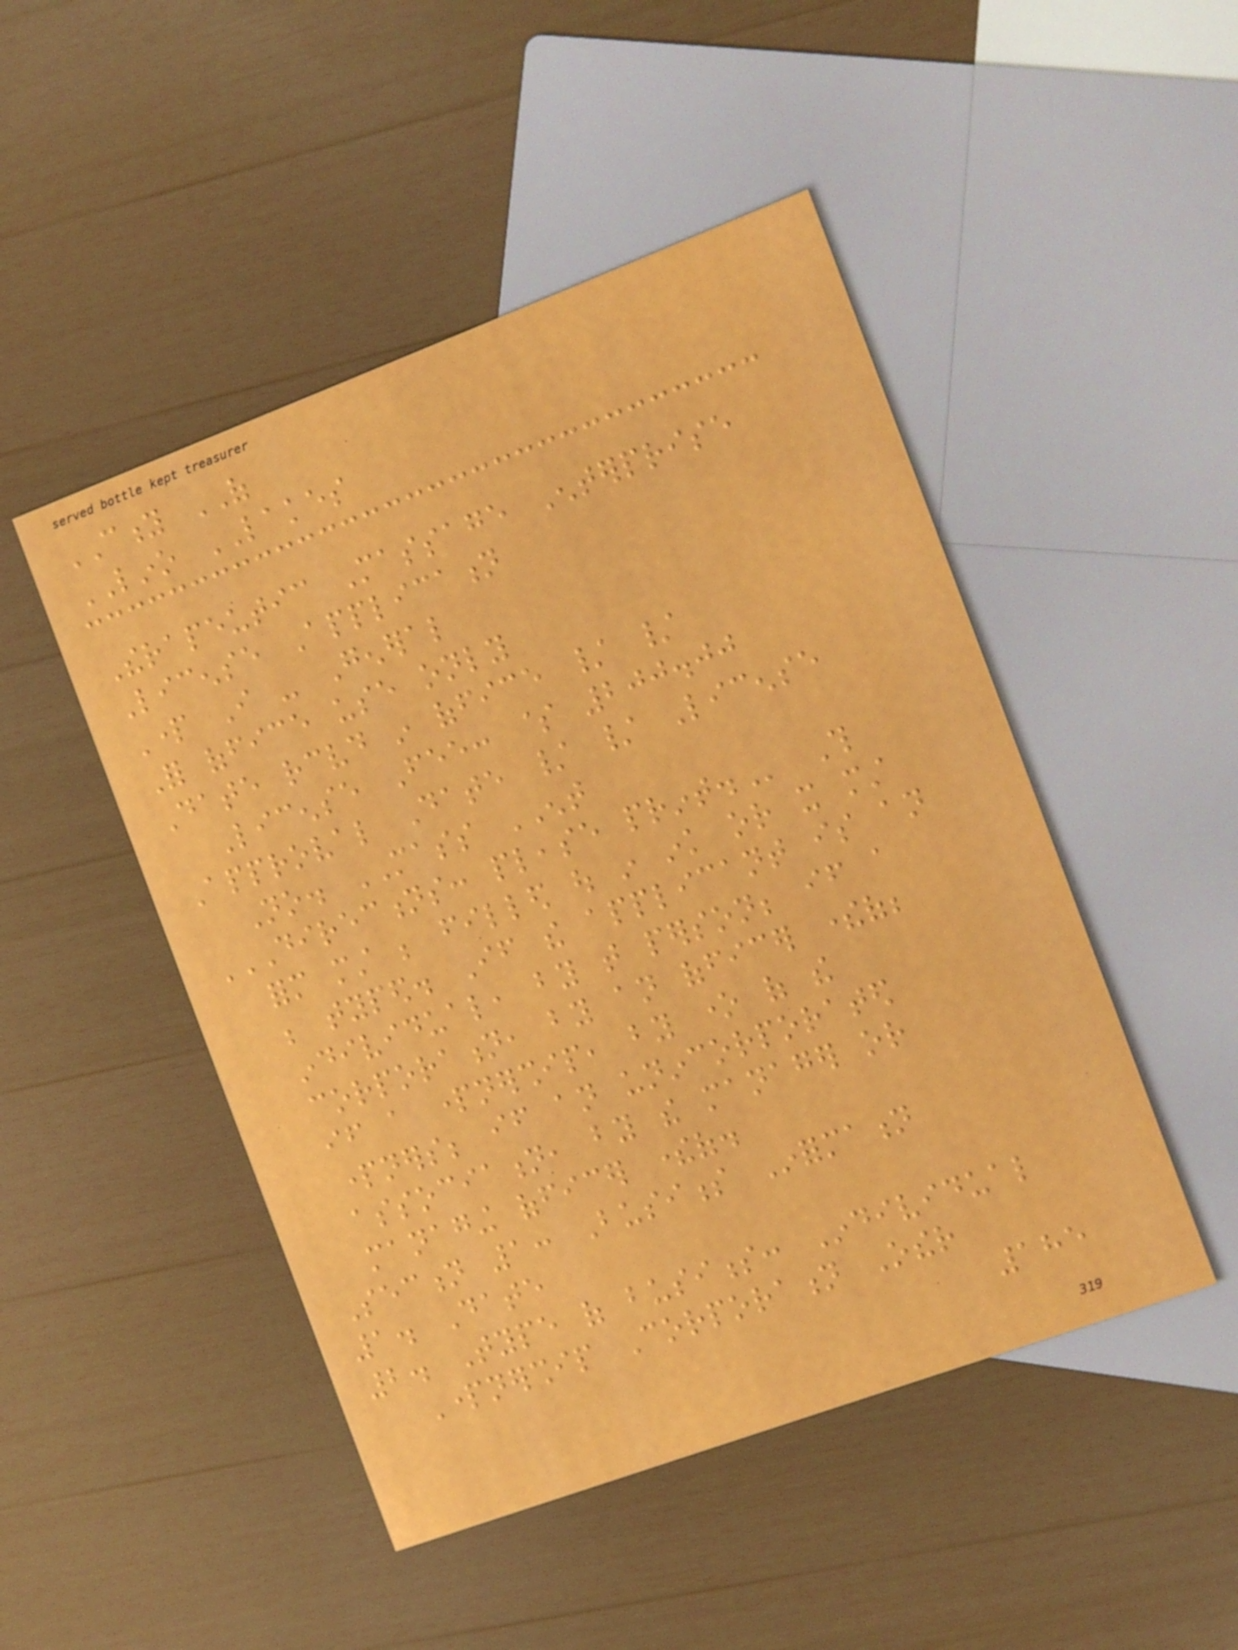CITY OF
LINO LAKES
Therapeutic Massage Enterprise
License Application
Part I - General
For office use only
Date received in office / /
License Fee: $ 200.00
Approval Date / / License
No. MASS ENT
DIRECTIONS: PLEASE PRINT. This
form must be filled out in ink or it must
be typed. If the applicant is an
individual, by that person; if a
corporation, by an officer thereof;
if a partnership, by one of the
partners; if an unincorporated
association, by the manager or
managing officer thereof.
Section 1: Business Information
1. Date
2. Type of business: Individual
Partnership Corporation Other
185
